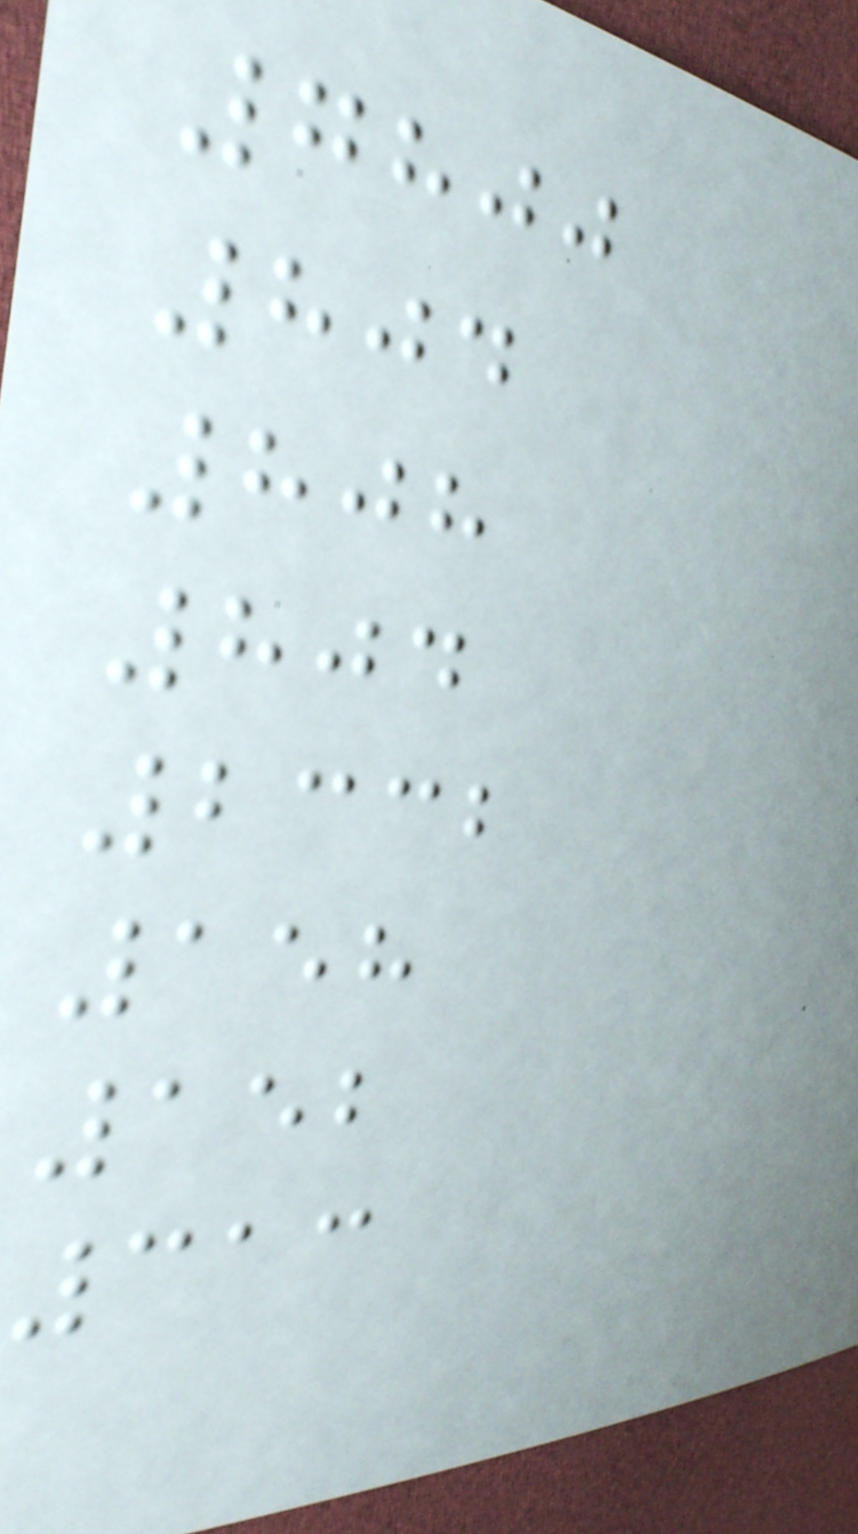7800
804
808
804
2332
158
152
313
